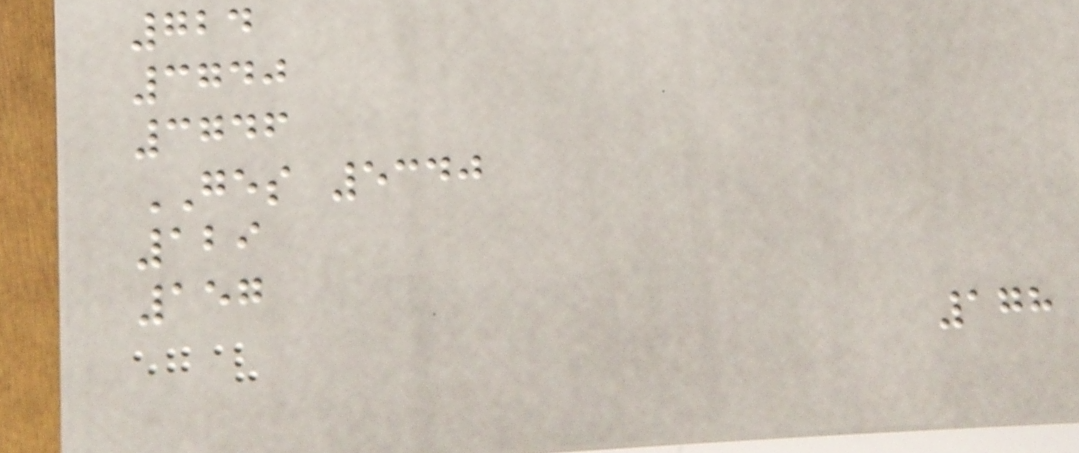724
3740
3746
GES 5340
129
157
178
